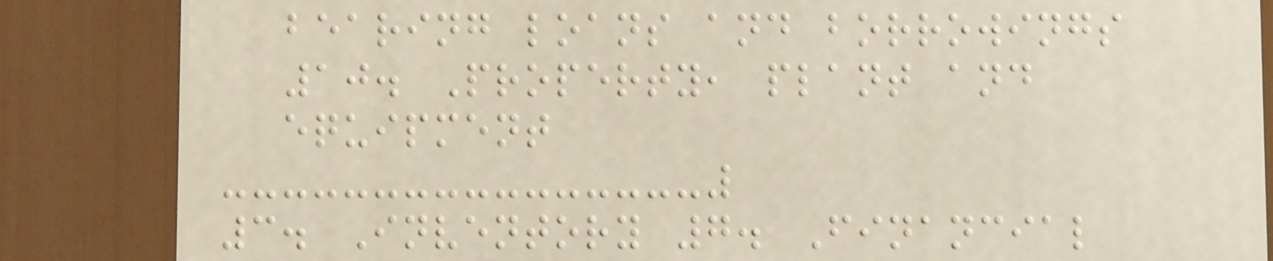bearing loans and borrowings
10. Property, plant and
equipment
3. Inventory 7. Financial
